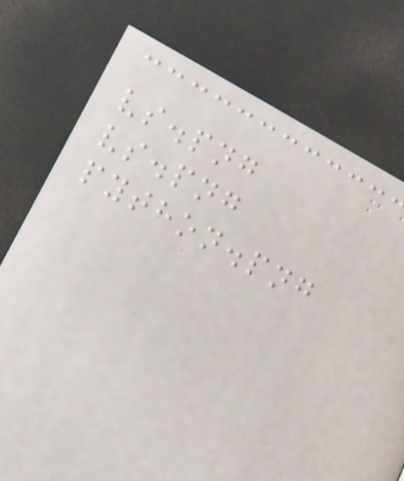vs.png
vs.png
python.png
